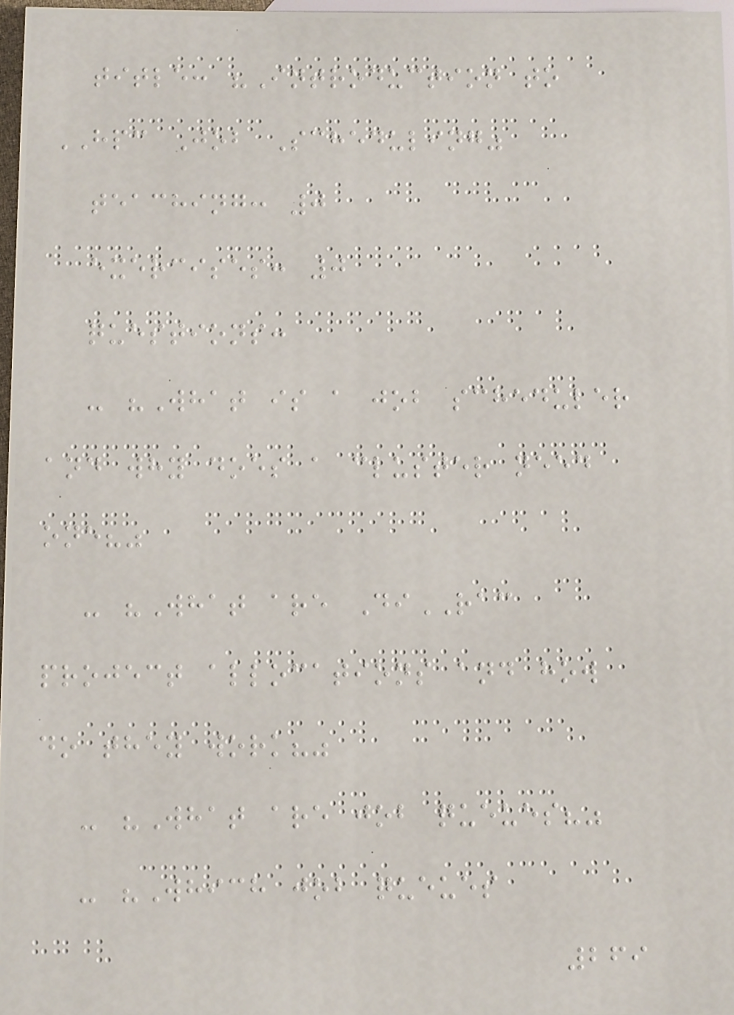title: "Introduction to
HPC Job Scheduling"
teaching: 0
exercises: 0
questions:
- "What is a job scheduler
and why does a cluster need
one?"
- "What are DiRAC
project allocations and how
do they work?"
- "What are job queues?"
- "Which job queues
269
